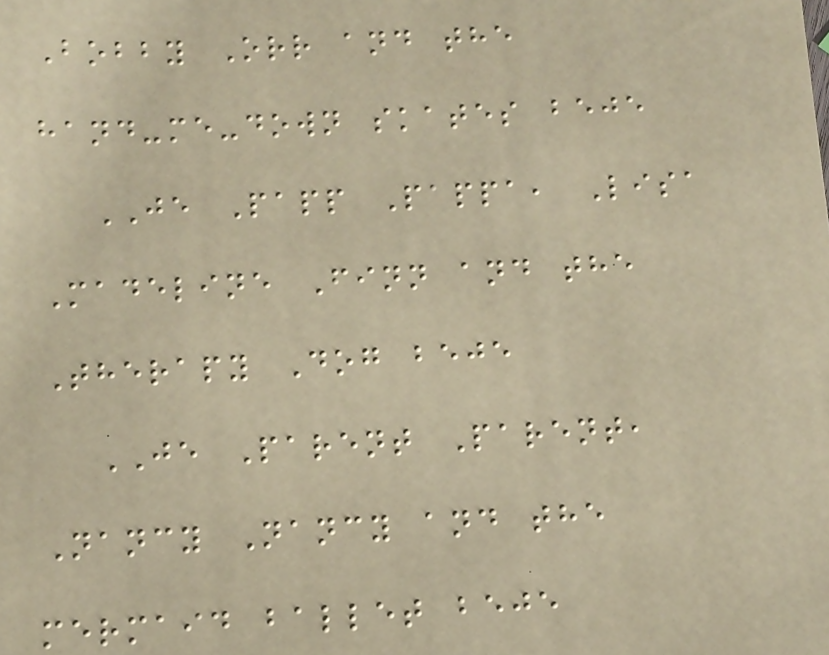Bobby Orr and the
hand-me-down skates beje
JE Papp Pappa, Lisa
Madeline Finn and the
Therapy Dog beje
JE Parent Parent,
Nancy Nancy and the
mermaid ballet beje
